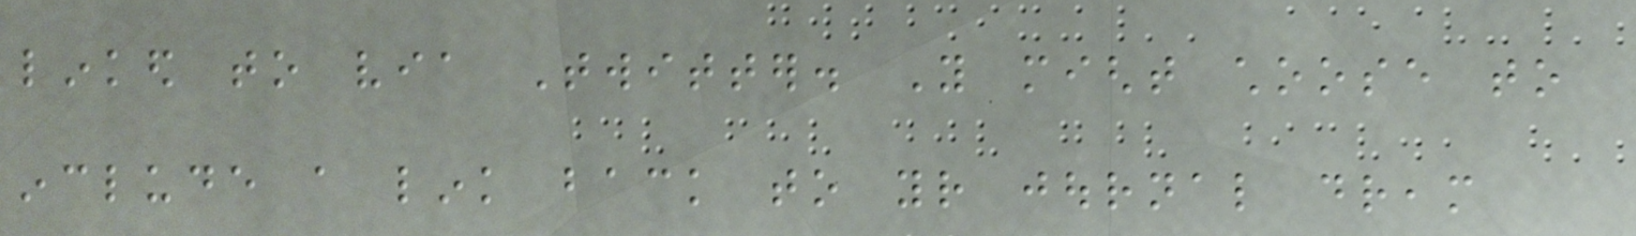linked to via Twitter. You might choose to
include a link back to your journal dream
